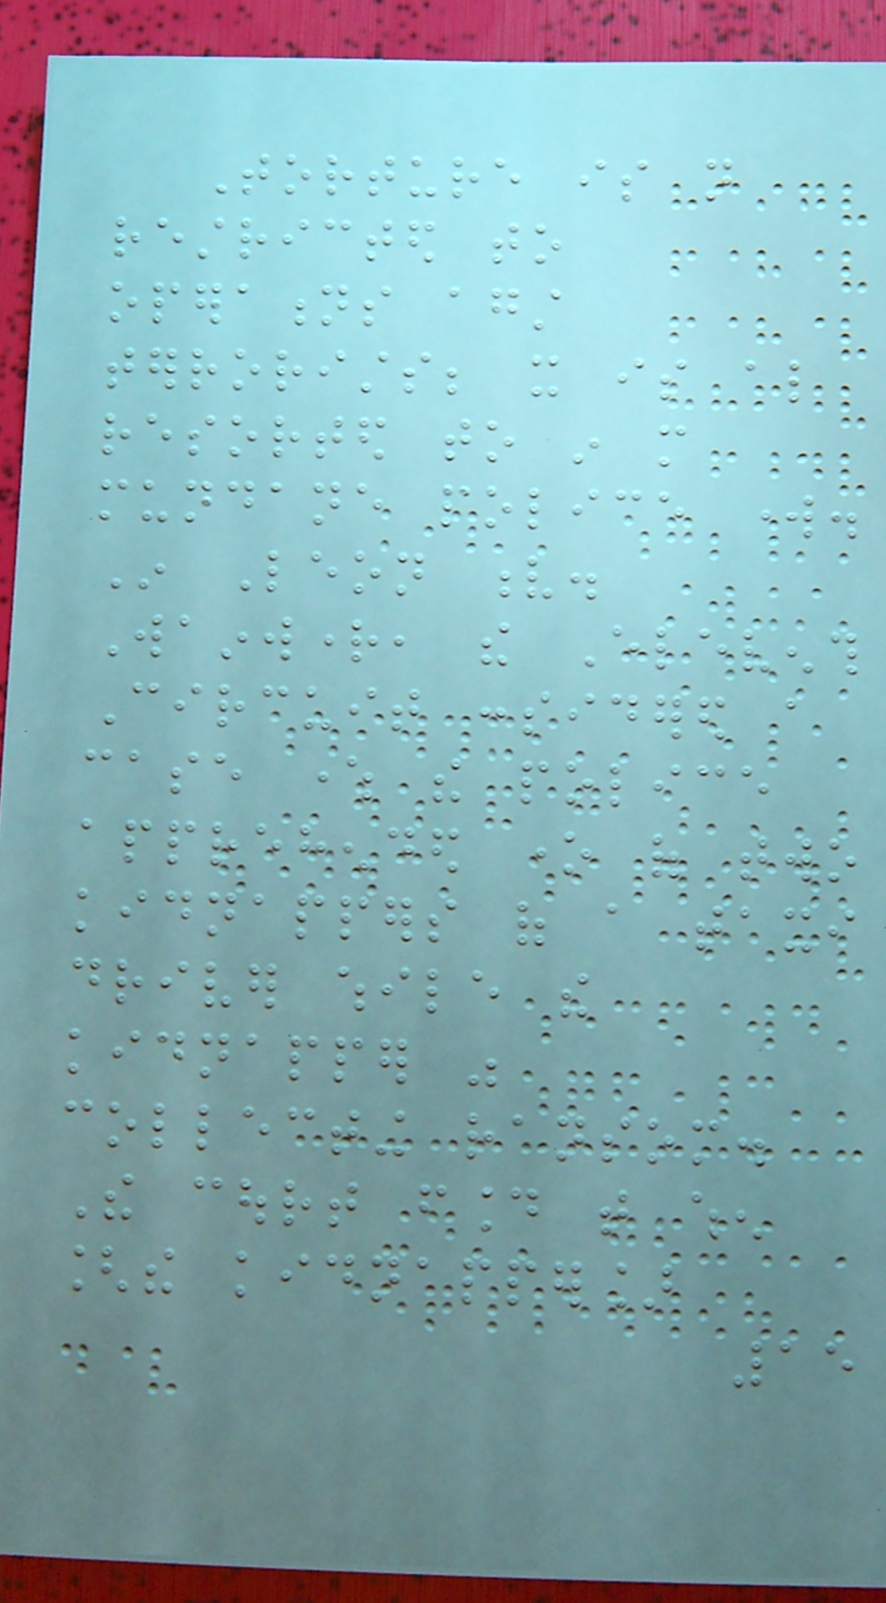Torture is not
restricted to
operations against
terrorists; it is also
resorted to in more
mundane police work.
In Leon v.
Wainwright, the Eleventh
Circuit considered a
case where the police
apprehended one of two
kidnappers of a taxi
driver while the
kidnapper was
collecting ransom.
The court found that when
[the kidnapper]
15
